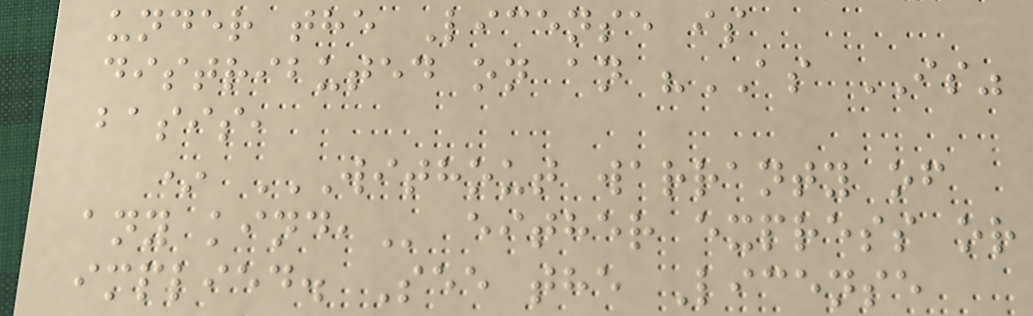under the License is
distributed on an "AS IS"
basis,
* WITHOUT WARRANTY OF
ANY KIND, either express or
implied. See the License
